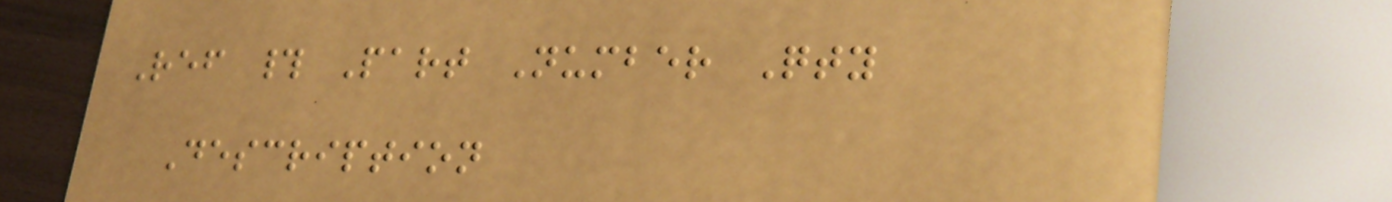Ref # Part Number Qty
Description
